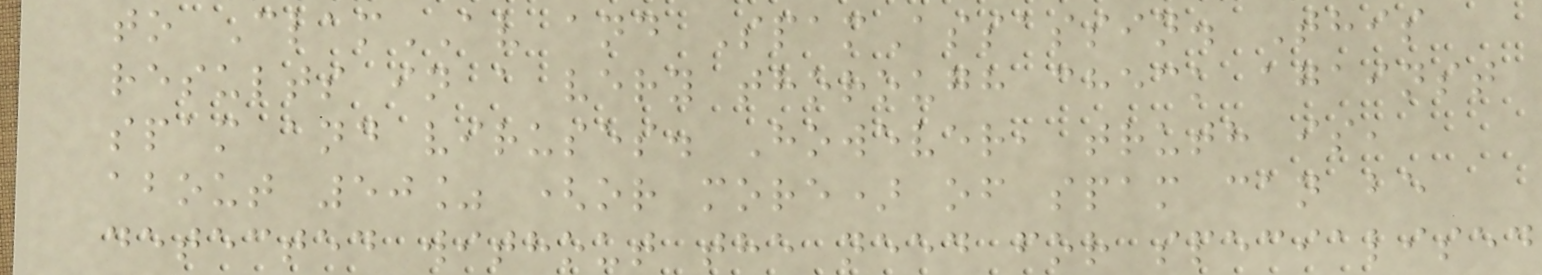to ClamAV and SpamAssassin. This
results in a very thorough check against
spam and viruses. However, truth is,
about 50% (or more) of spam can be
detected without the need for specialised
